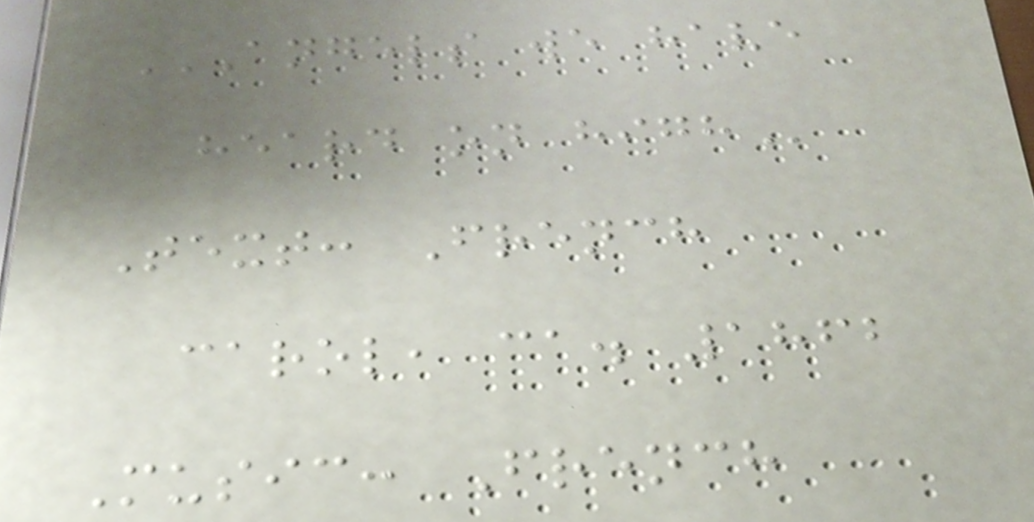ANGELS WE HAVE
HEARD ON HIGH
Text: French
carol, ca. 1862
Music: French
